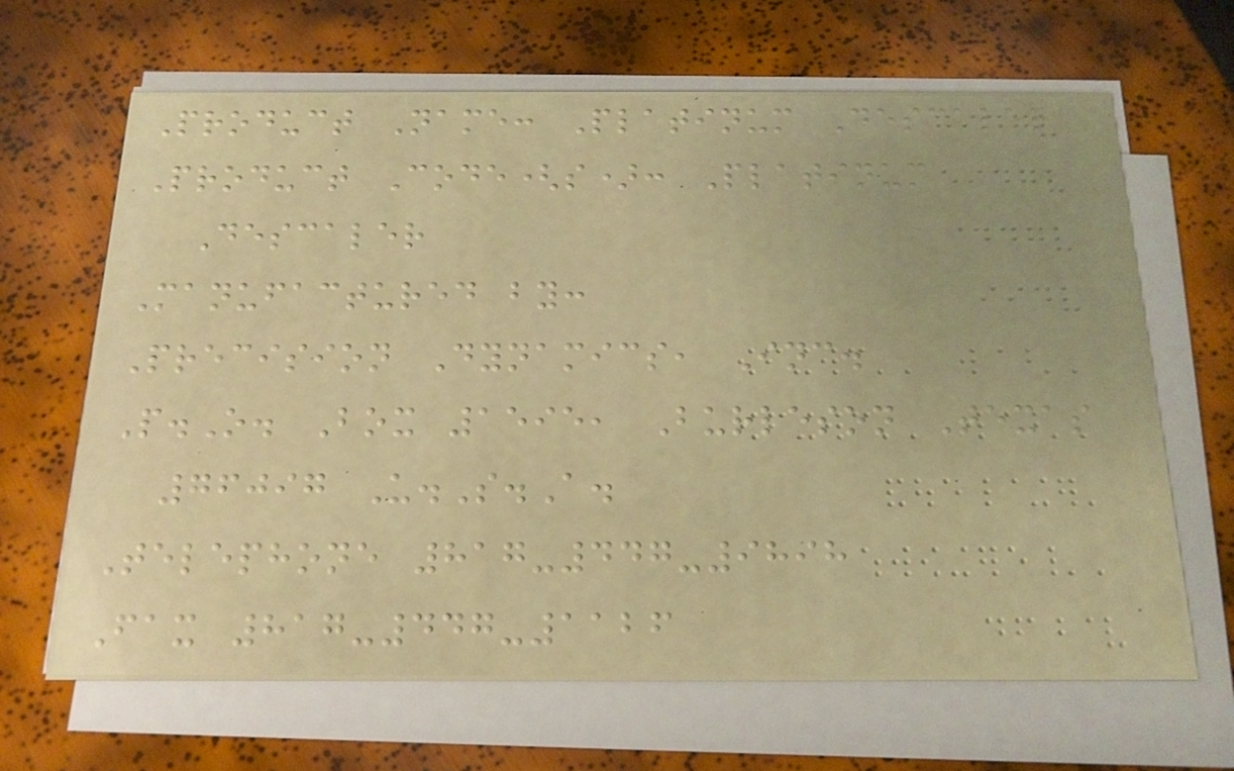Product Name: Platinum Descaler
Product Code(s): Platinum
Descaler
Manufactured by:
Precision Dynamics, Inc.
P.O. Box 1595, Burleson Texas
76097 U.S.A.
Telephone 817-447-9898
Fax 817-447-1126
